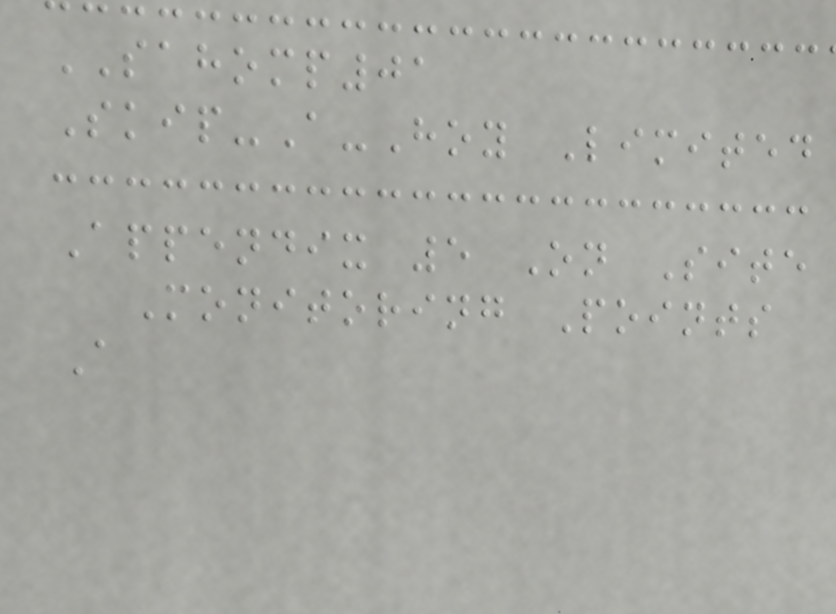SAHOMP01
Skip-A-Hoy Limited
Appendix 5 On Site
Monitoring Points
A
